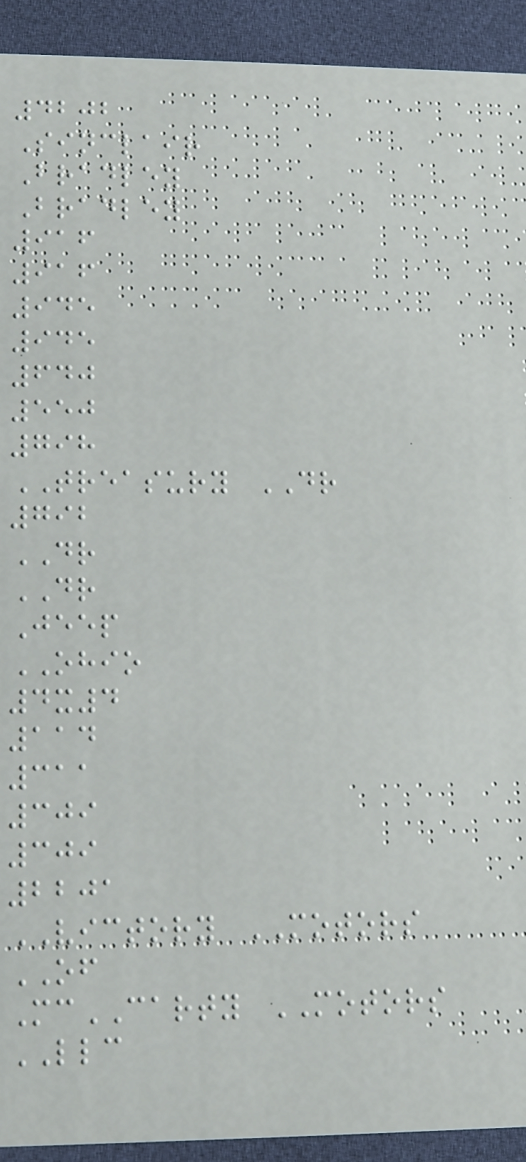4202
Sinclair
Bradley
Bradley
916
916
945
945
640
550
798
TREASURY DR
792
DR
DR
Jeep
OHIO
4x4
114
311
309
309
2201
VICTORY MOTORS
OF
McCARTY MOTORS
LLC
